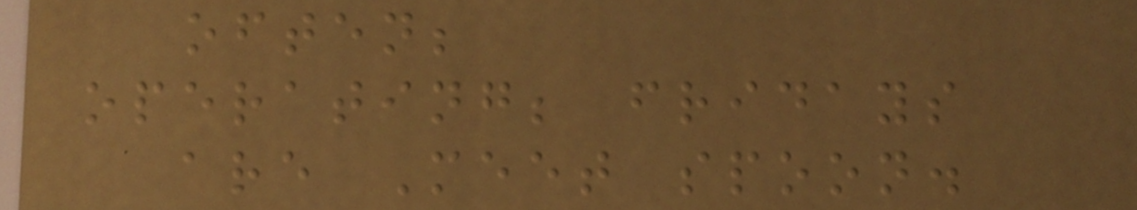often;
operating; fridays
are Meet spoon.
